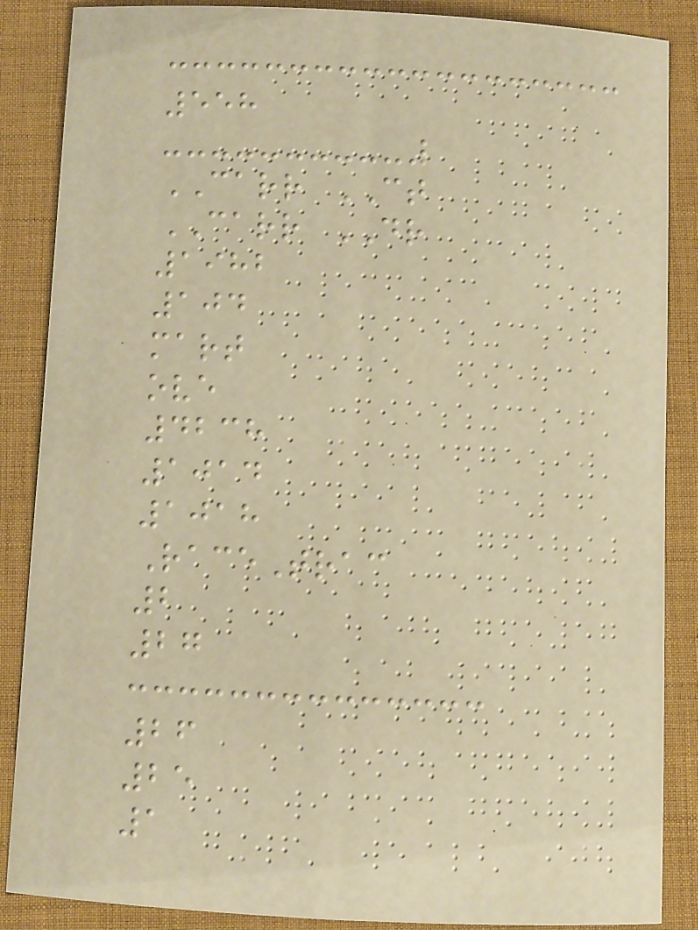558
CARR CT
CARR DR
1982
104
mart
ove
4238
1014
1018
RaceTrac
2
27
26
25
1
